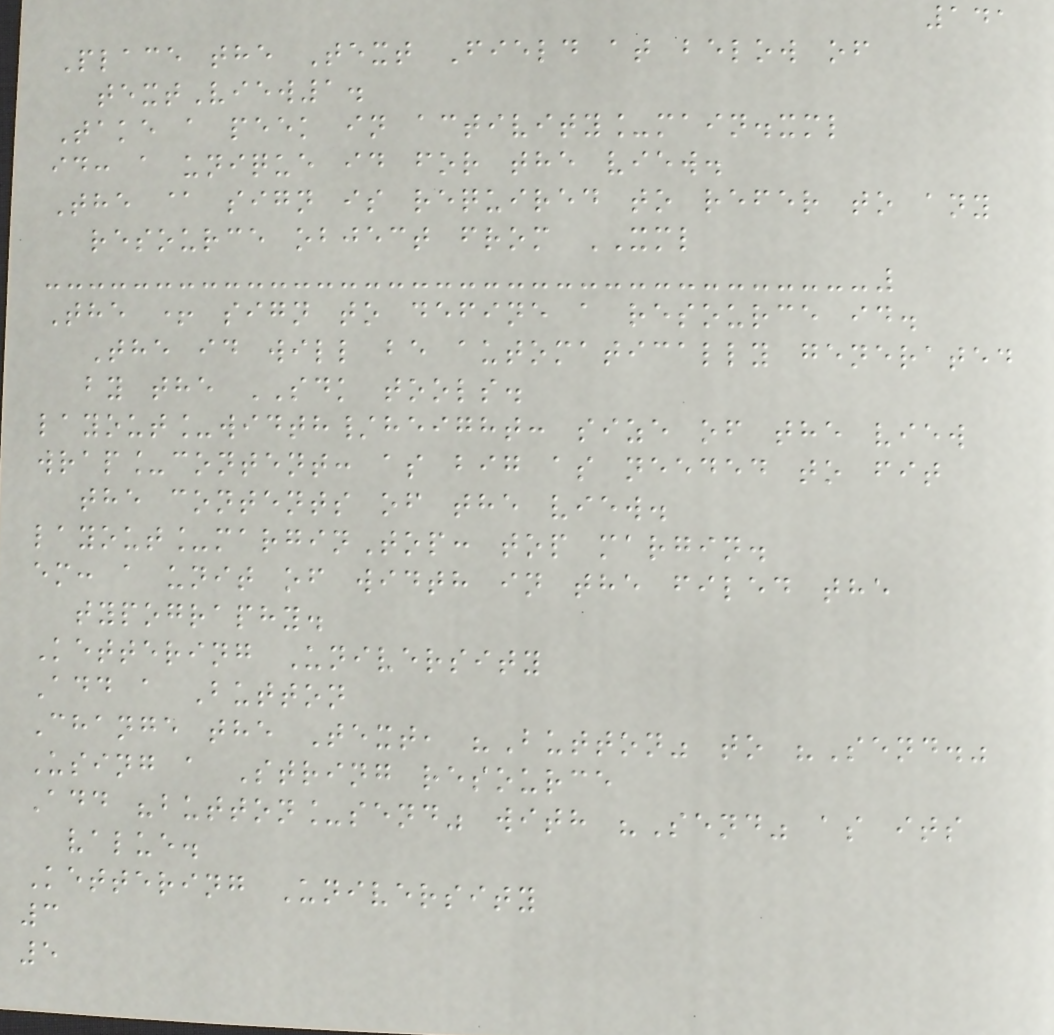141
Place the Text Field at below of
textView1.
Take a peek in activity_main.xml
id: a unique id for the view.
The @ sign is required to refer to any
resource object from XML
The + sign to define a resource id.
The id will be automatically generated
by the SDK tools.
layout_width/height: size of the view
wrap_content: as big as needed to fit
the contents of the view.
layout_marginTop: top margin.
em: a unit of width in the filed the
typography.
Kettering University
Add a Button
Change the Text, "Button" to "Send."
Using a String resource
Add "button_send" with "Send" as its
value.
Kettering University
3
5
